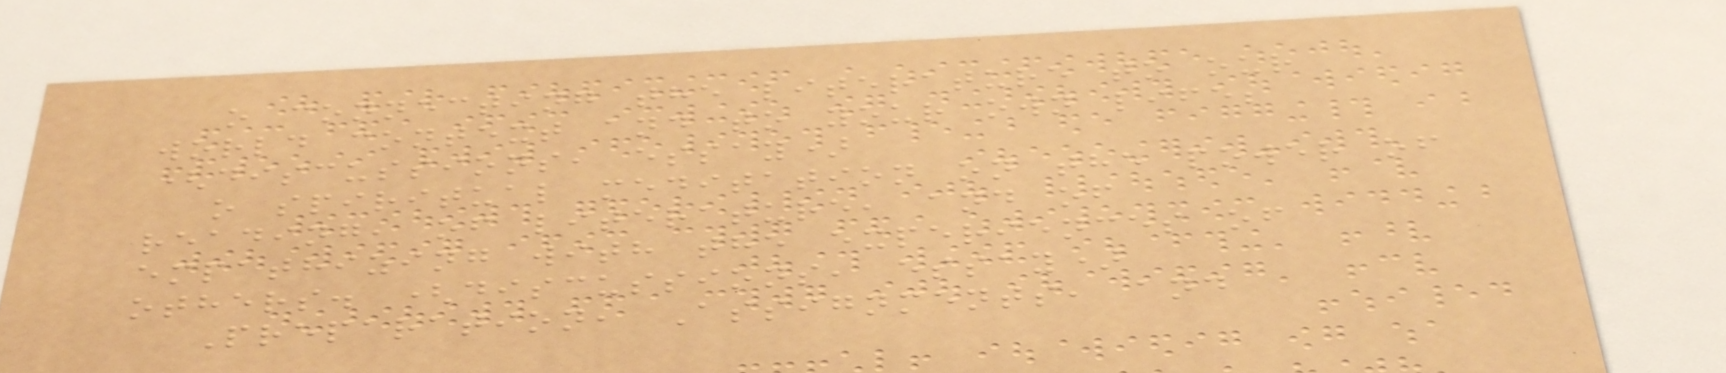o connecting the literature to our
world context and to your own life;
(discussions, essay)
o spiritual meditation on the power of
reading, of literature, and of
empathizing with the experiences of
others. (discussions, essay)
Preparation, Assignments, and
